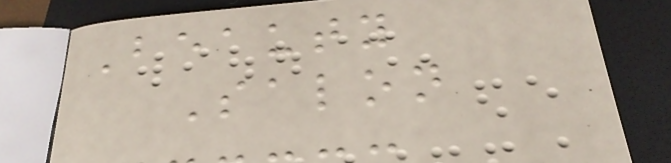Beauty
Salon
